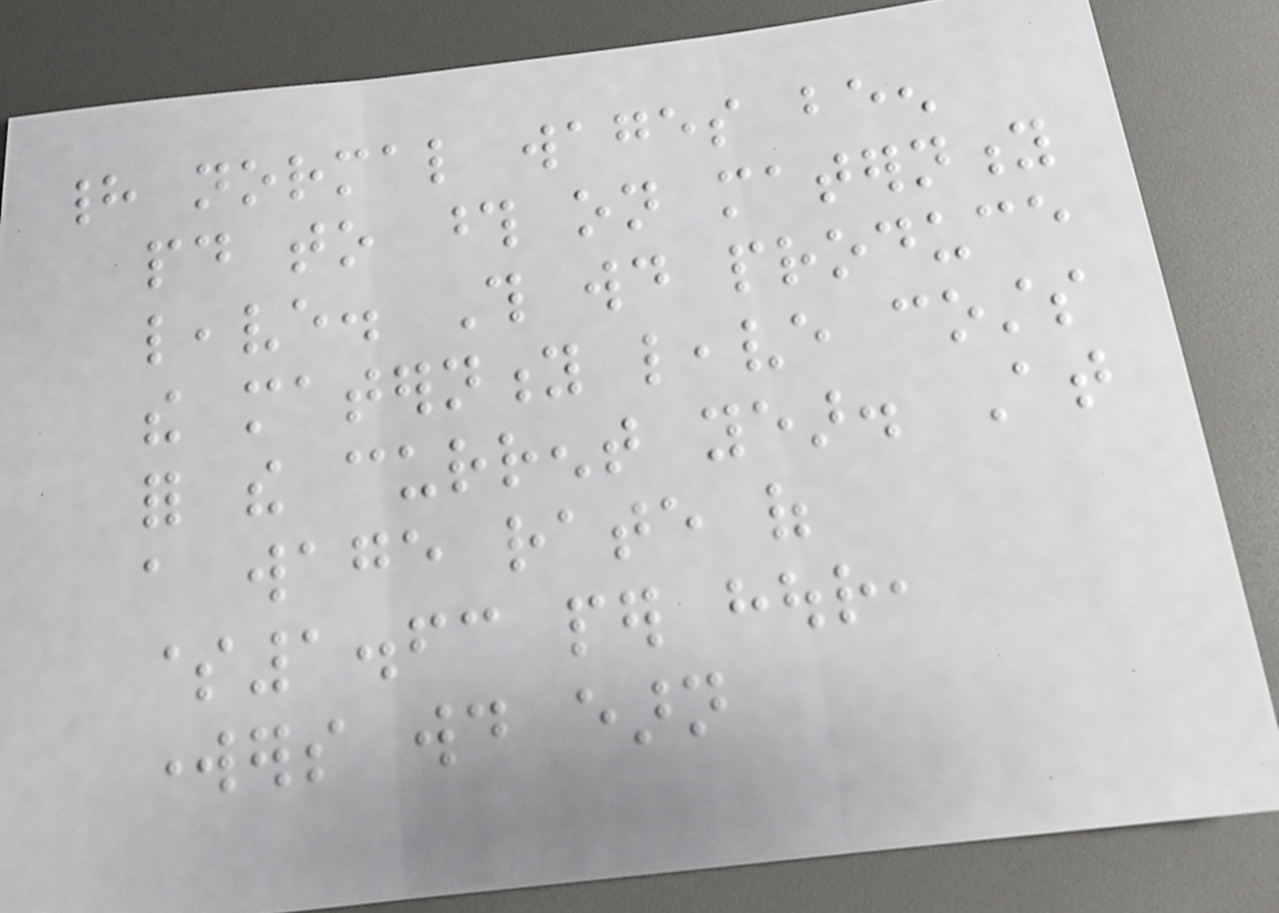had normal wages been
paid to those on maternity
leave. This would produce
the maternity leave costs
for the current year. At
a wage rate of
$1.63 per hour,
workers would earn
